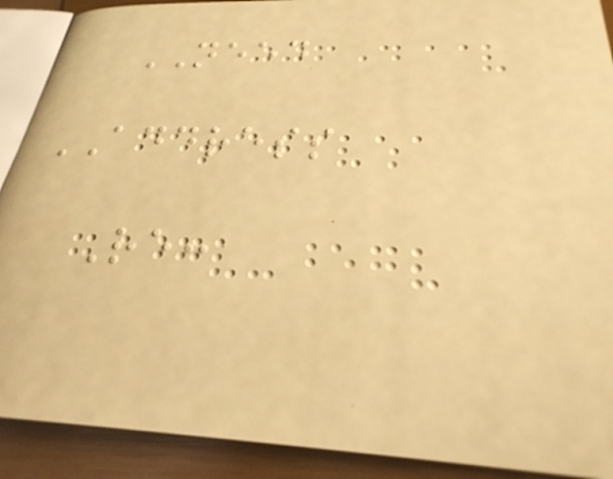NEED
ADDRESS
Re:
